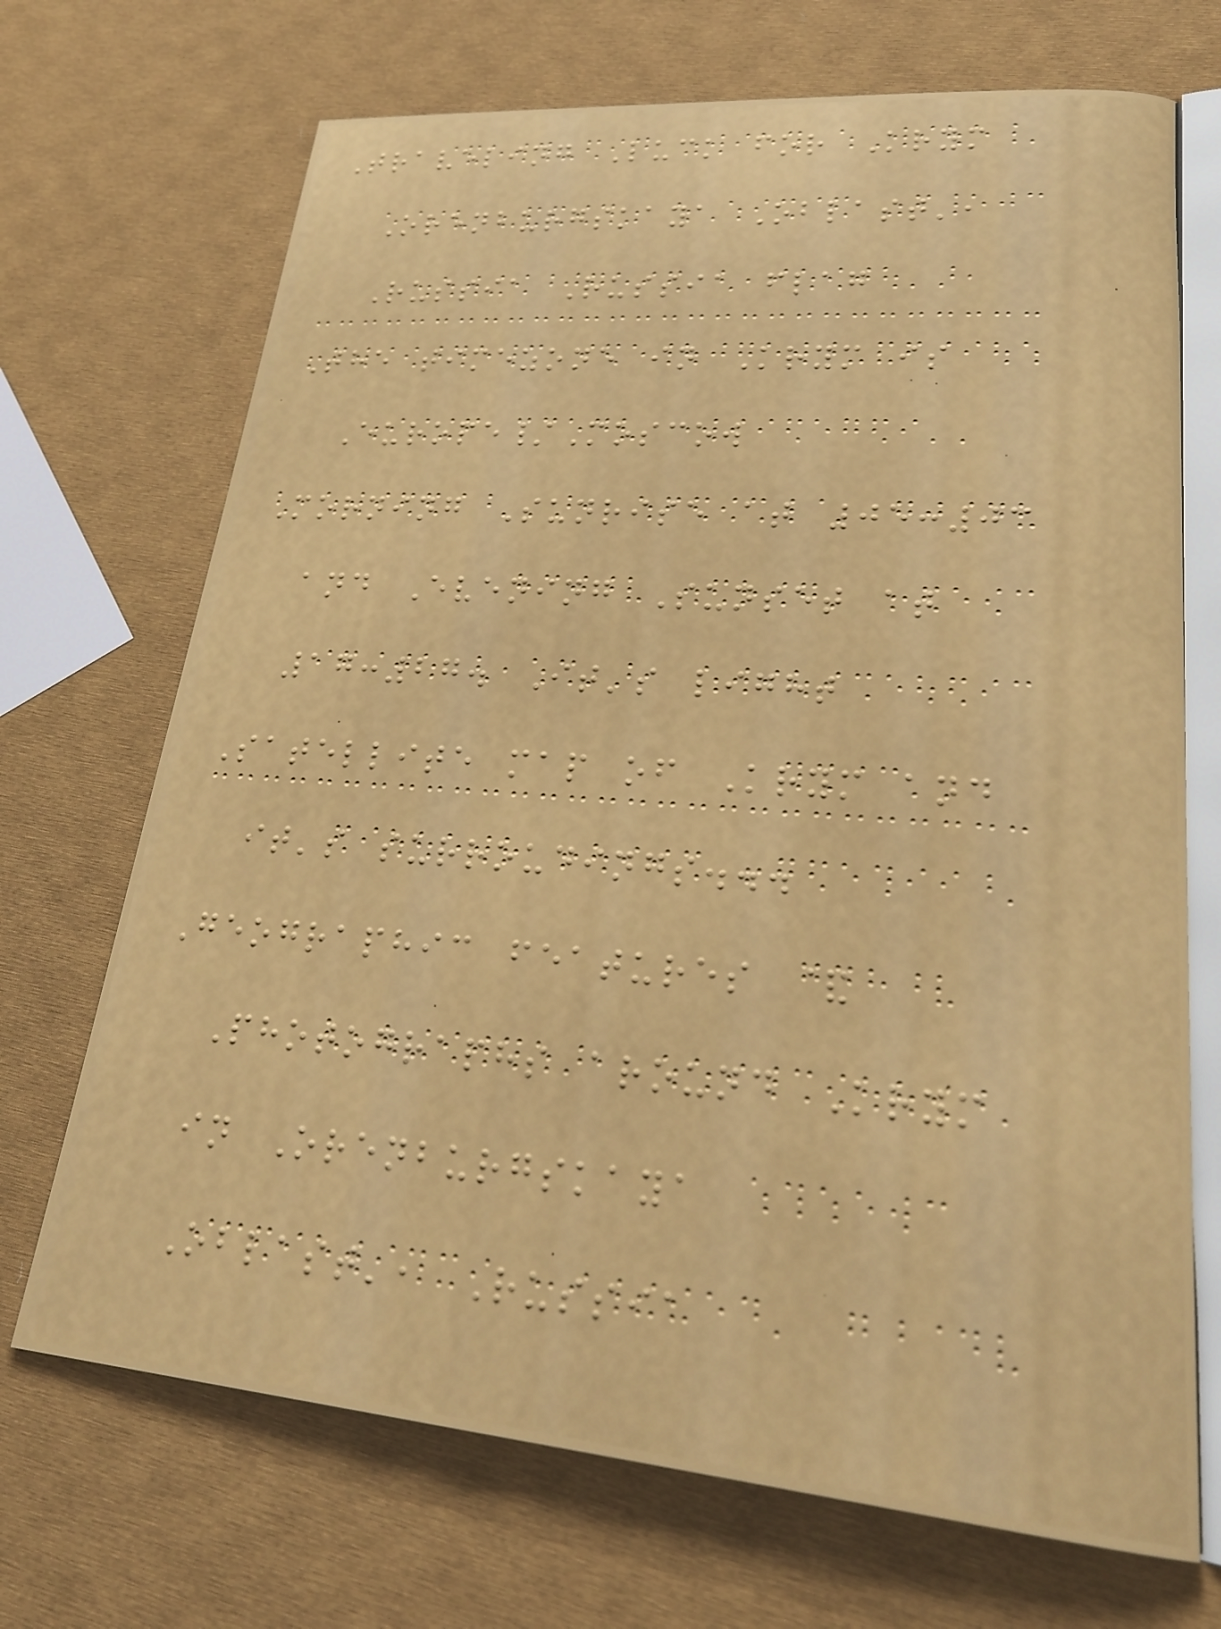Traveling Luck for Krym
Orenburgskaya Oblast',
Russia Russia flag
The timezone in Krym is
Europe/Moscow
Morning Sunrise at 05:03
and Evening Sunset at
17:27. It's light
Satellite map of Krym and
it's surroudings...
Geographic features &
Photographs around Krym
in Orenburgskaya
Oblast', Russia
